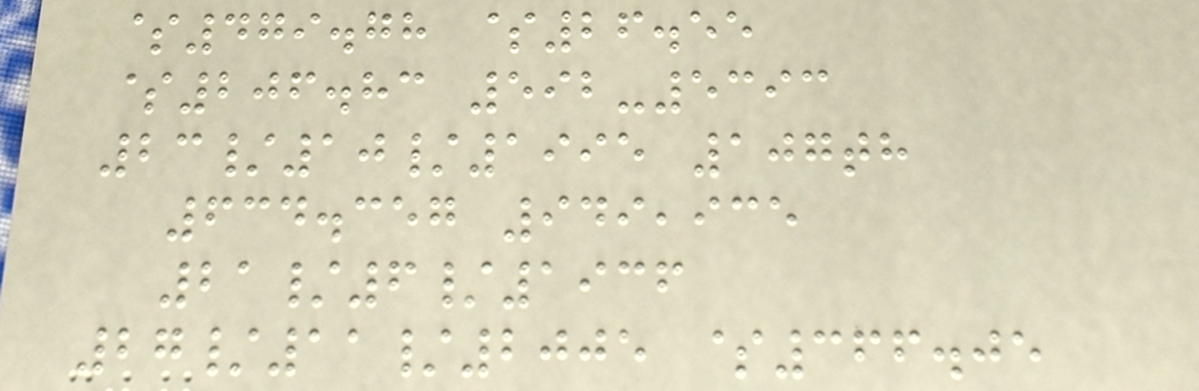$479.78 $26.55
$206.83 592-5393
23/10/1995 107th
634.357 949,935
21/6/1936
27/11/2005 $366.05
